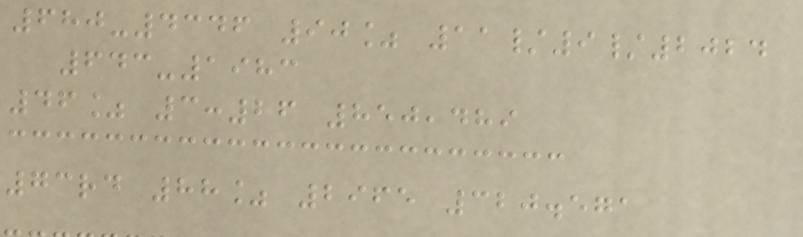680-4346 90% 11/9/2024
643-1983
46% 3:26 850,489
73rd 88% 2965 320.571
